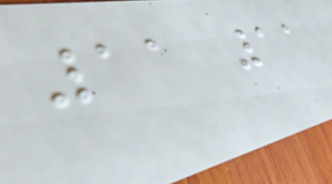11 11
